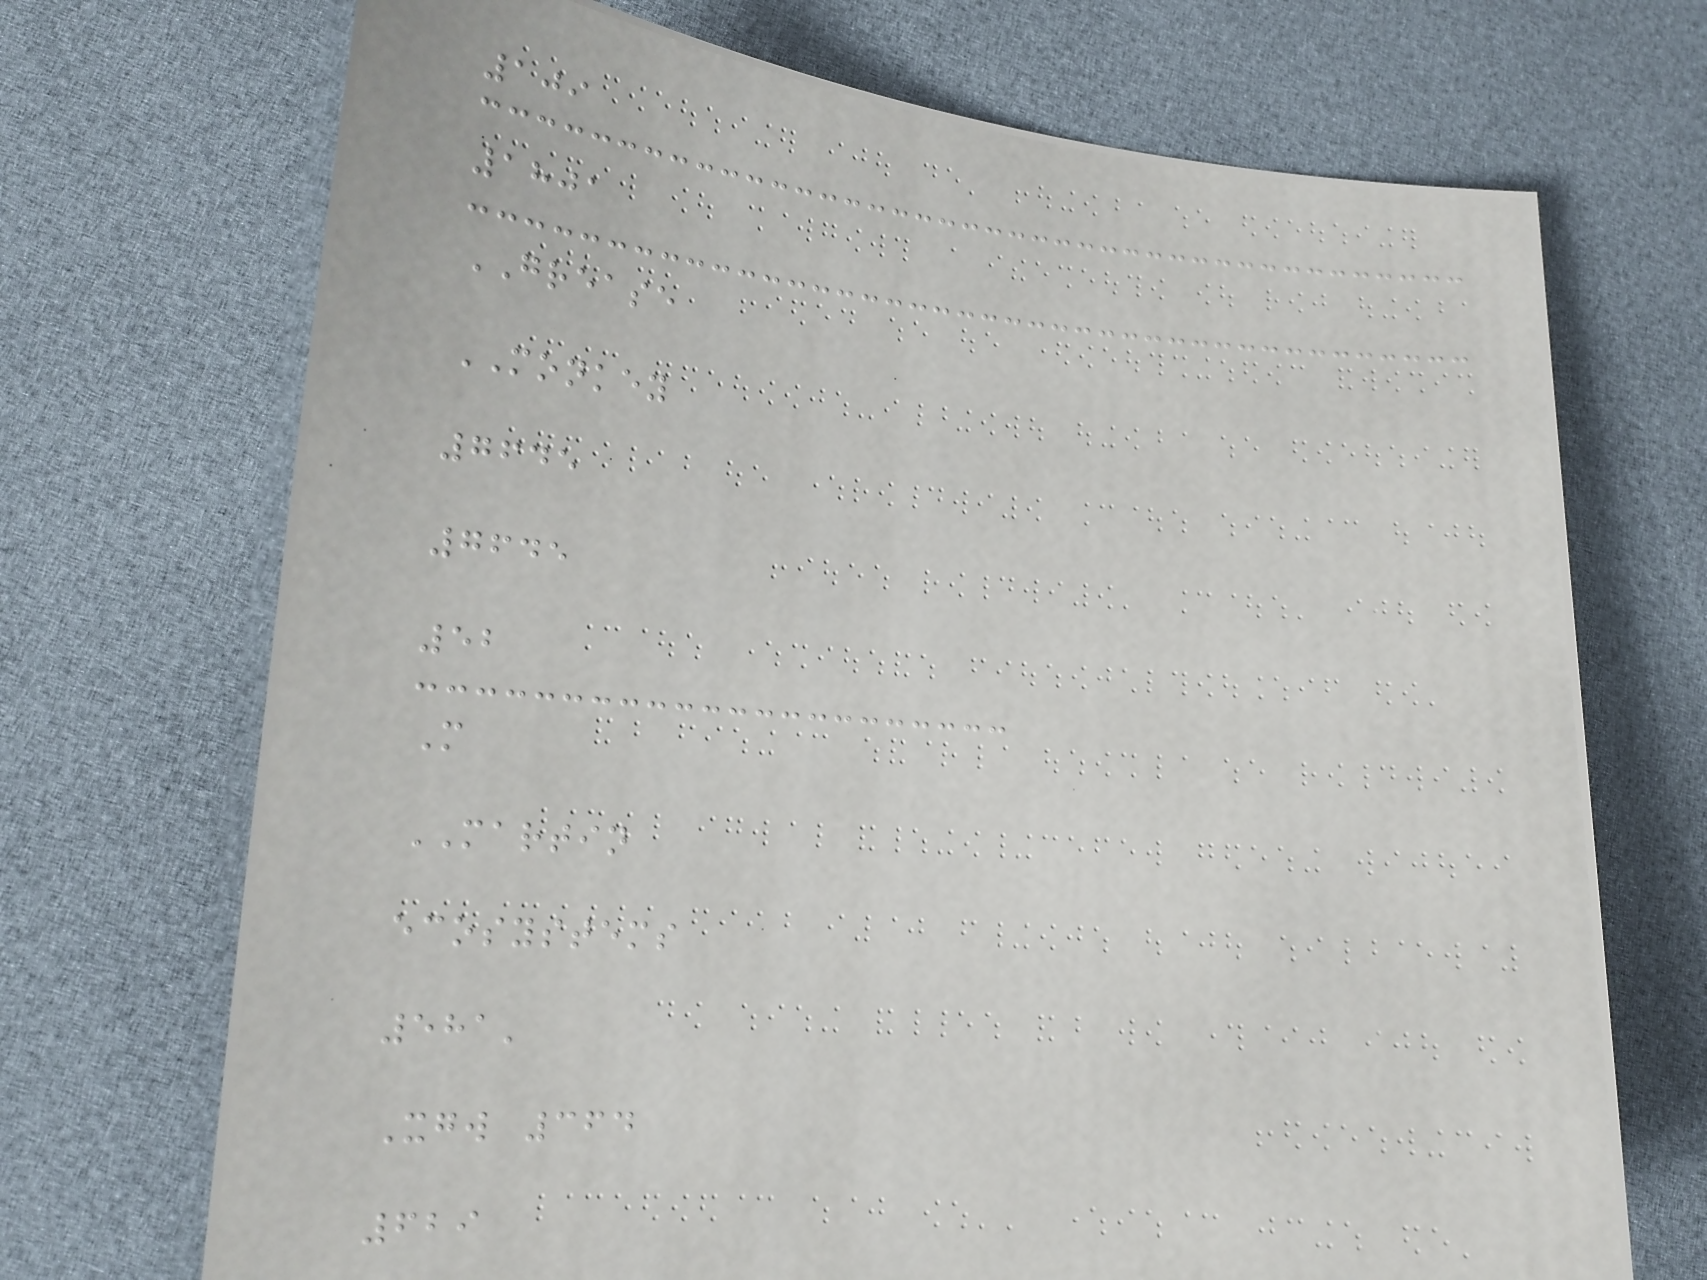109
1801
GREASE
MONKEY
7645
7645
52
M
MARTIN
ecosystems
581'
Xgw 364
629
